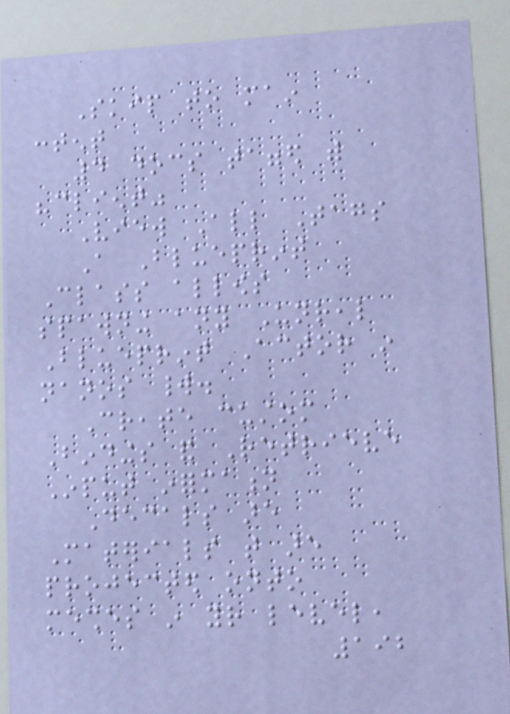Skip to main
content
4 docs tagged with
"client"
View All Tags
A Blueprint
Class allows
spawning any Unreal
Blueprint Actor in
nanos world.
Create custom
Bindings and Retrieve
Input information
Decals are
Materials that are
projected onto
meshes in your level,
192
